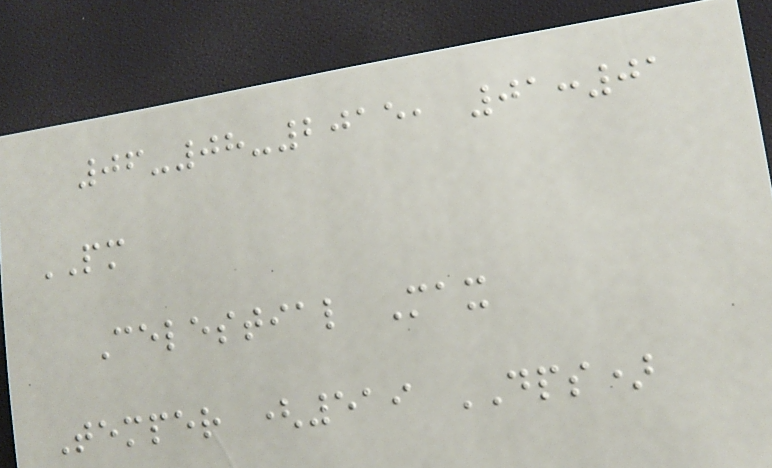06-08-2015, 01:01
PM
Celestial Max
Temper (519 DPS)
